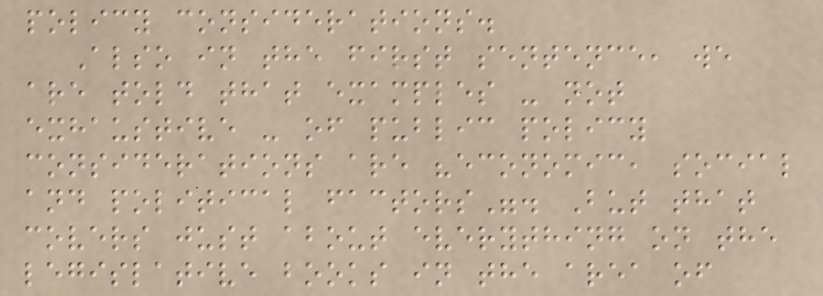policy considerations.
Also in the first sentence, we
are told that examples - not
exhaustive - of public policy
considerations are "economic, social
and political factors". But that
covers just about everything on the
legislative books in the area of
